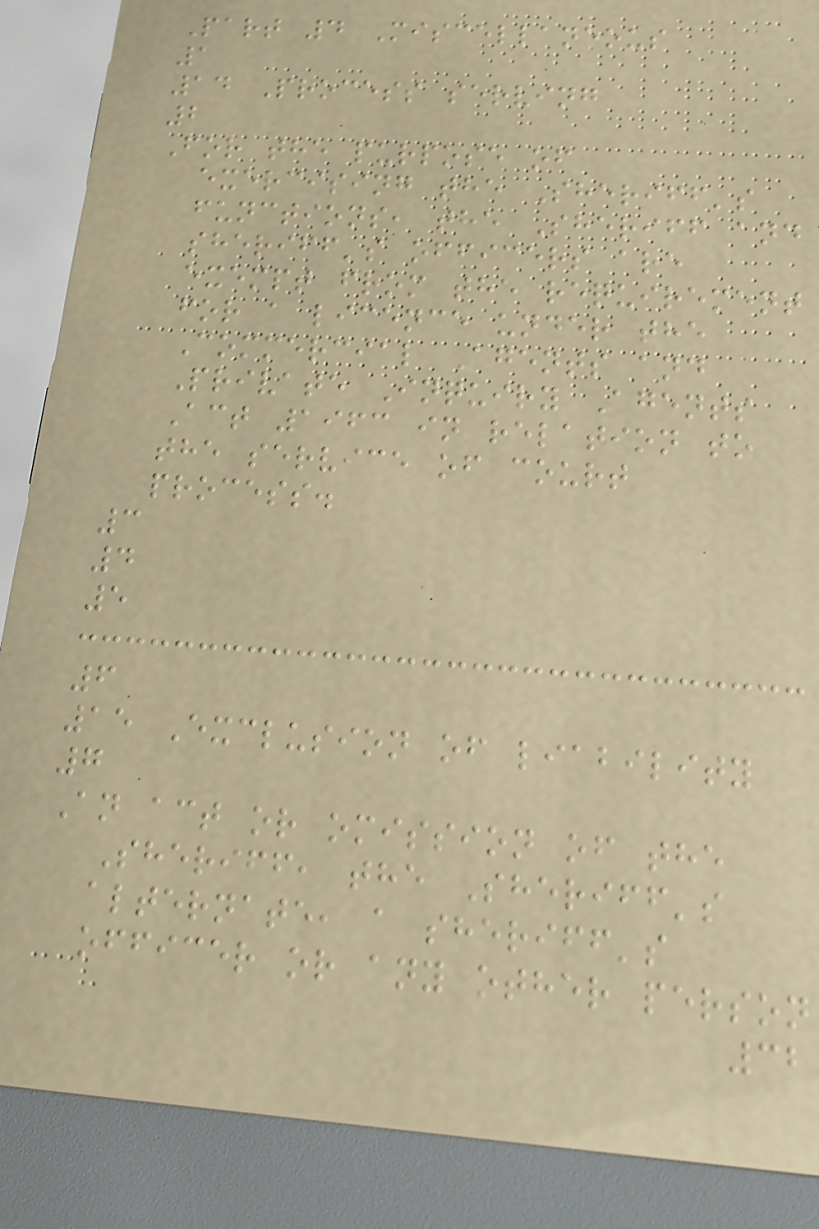Part 4 Miscellaneous
1
14 Process serving
2
For the purpose of
exercising the Sheriff's
functions, the Sheriff and
sheriff's officers are
exempt from the requirement
for a licence under the
Commercial Agents and
Private Inquiry Agents
Act 1963 in relation to
the service of court
process.
3
4
5
6
15 Exclusion of liability
7
An act or omission of the
Sheriff, the Sheriff's
alternate, a sheriff's
officer or any other person
32
